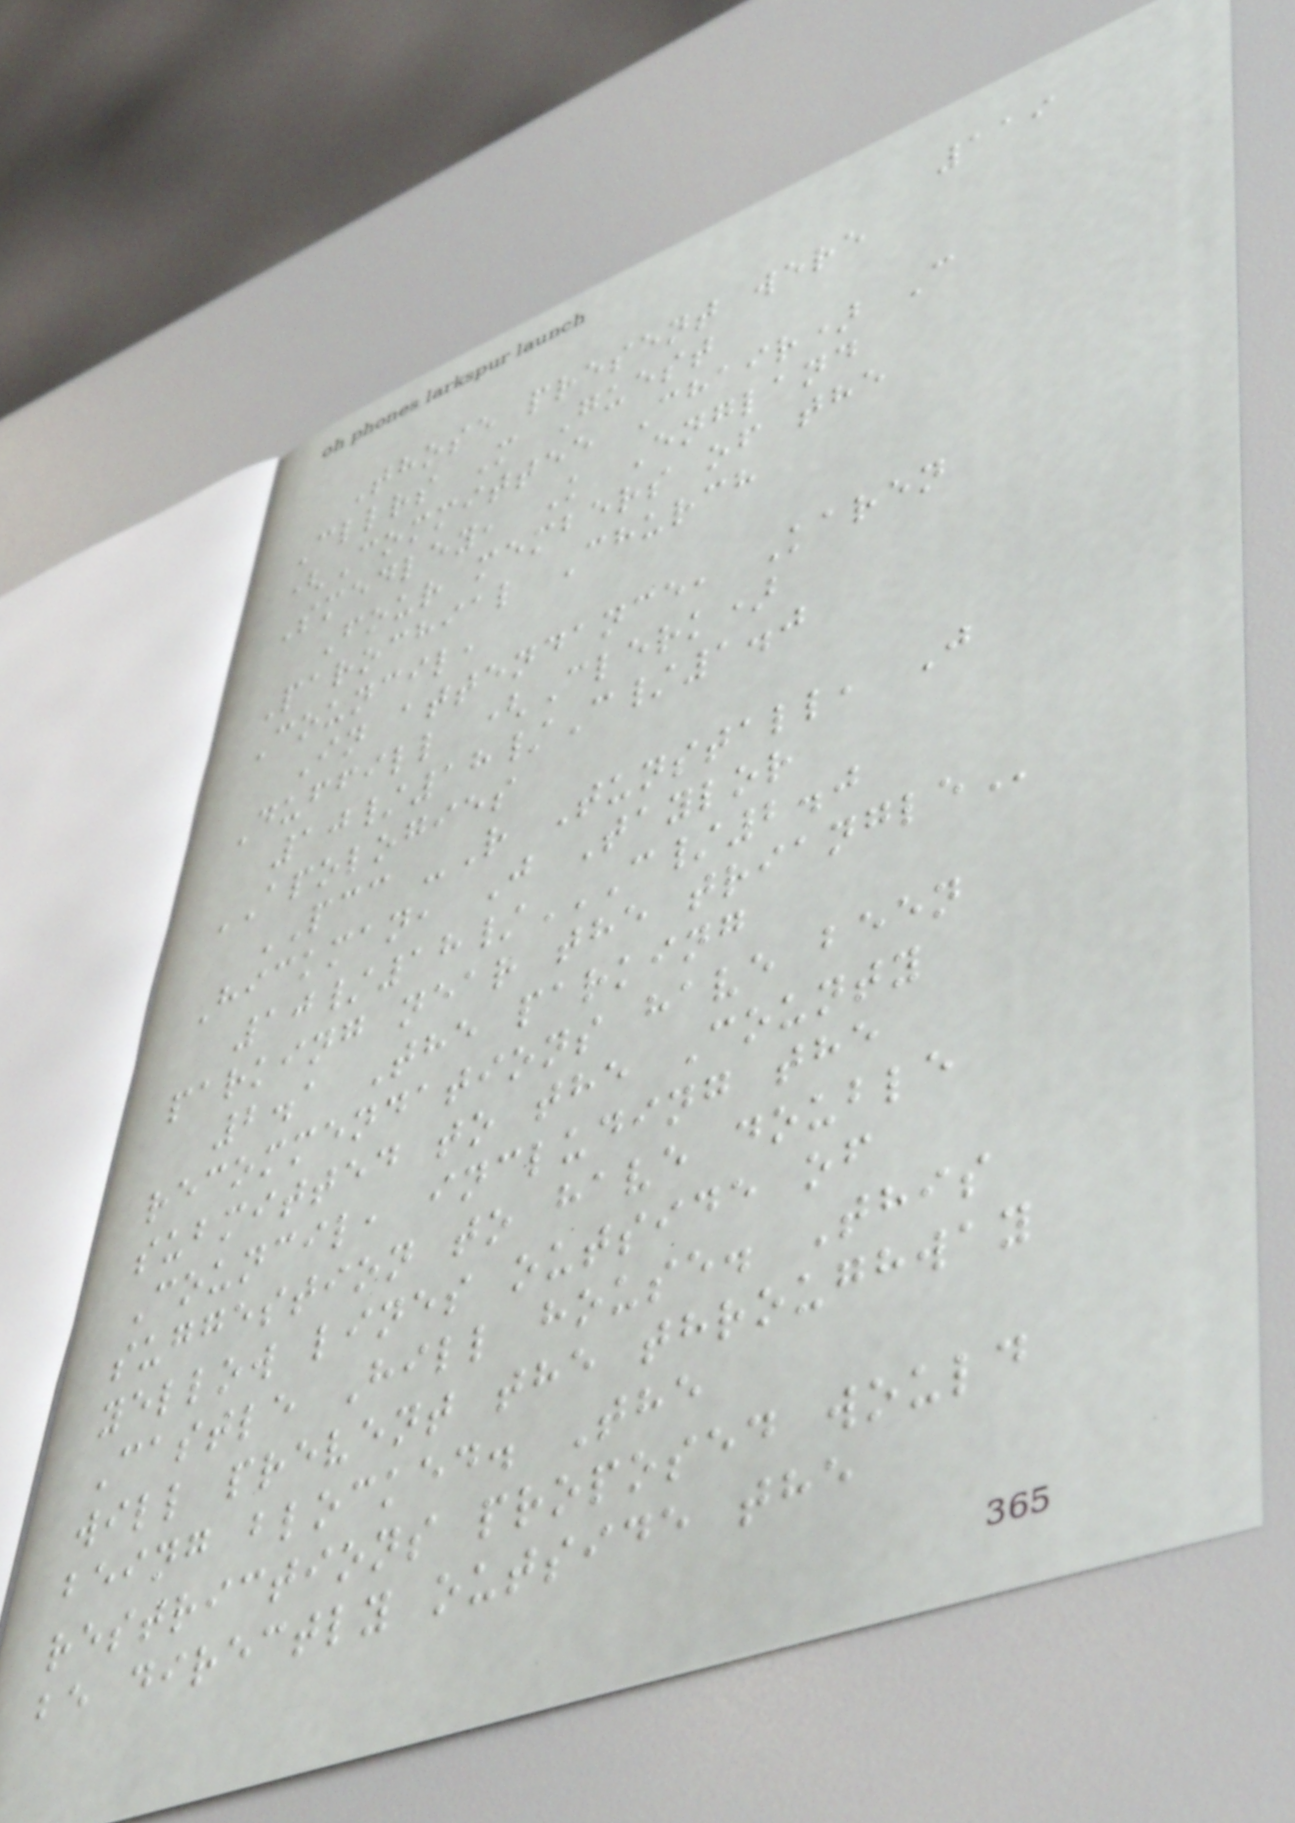119
Those present were
Cllrs M Guest
(Committee Chair) C
Smedley, K England
Four members of the
Parochial Church
Council,
In attendance, Karen
Duffill (Clerk)
10/18/C/1.0
APOLOGIES
PCC -R Tunstall, J
Hickman, J Taylor
10/18/C/2.0
PARKING NEAR THE TRIANGLE
2.1 The parking
recommendations have been
submitted to the County
Council, including the
suggestion to have double
yellow lines outside of
Castle Hill house. This
will prevent the throughway
being blocked. The
restrictions proposed would
be directly outside the
